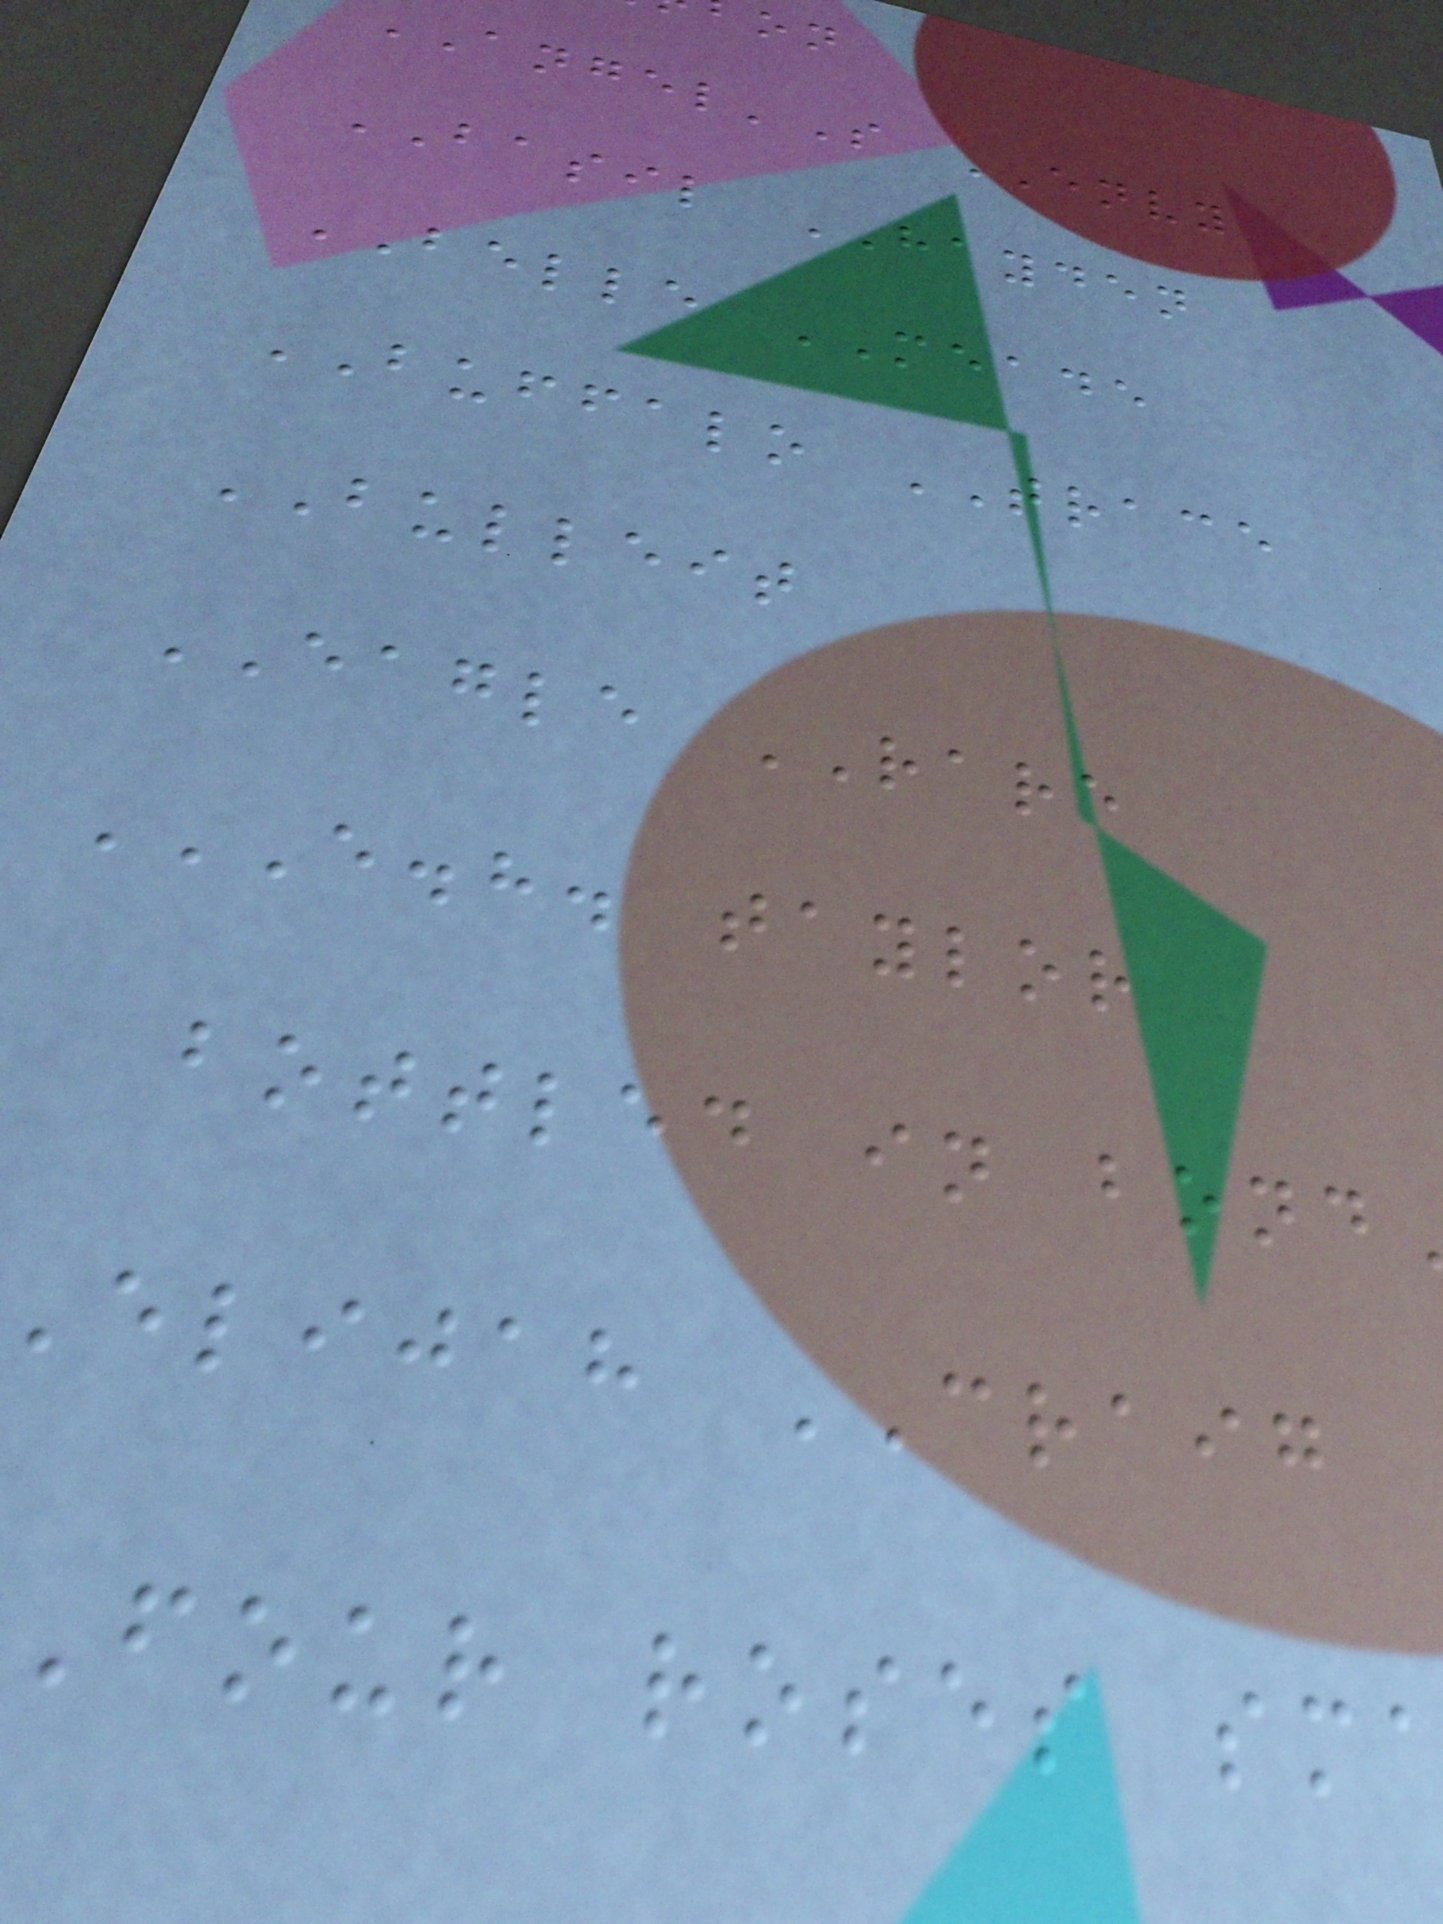ANGEL'S ENVY
BASIL HAYDEN
BELLE MEADE
BUFFALO TRACE
BULLEIT
EAGLE RARE
E.H. TAYLOR
bottled in
elijah CRAIG
four roses
